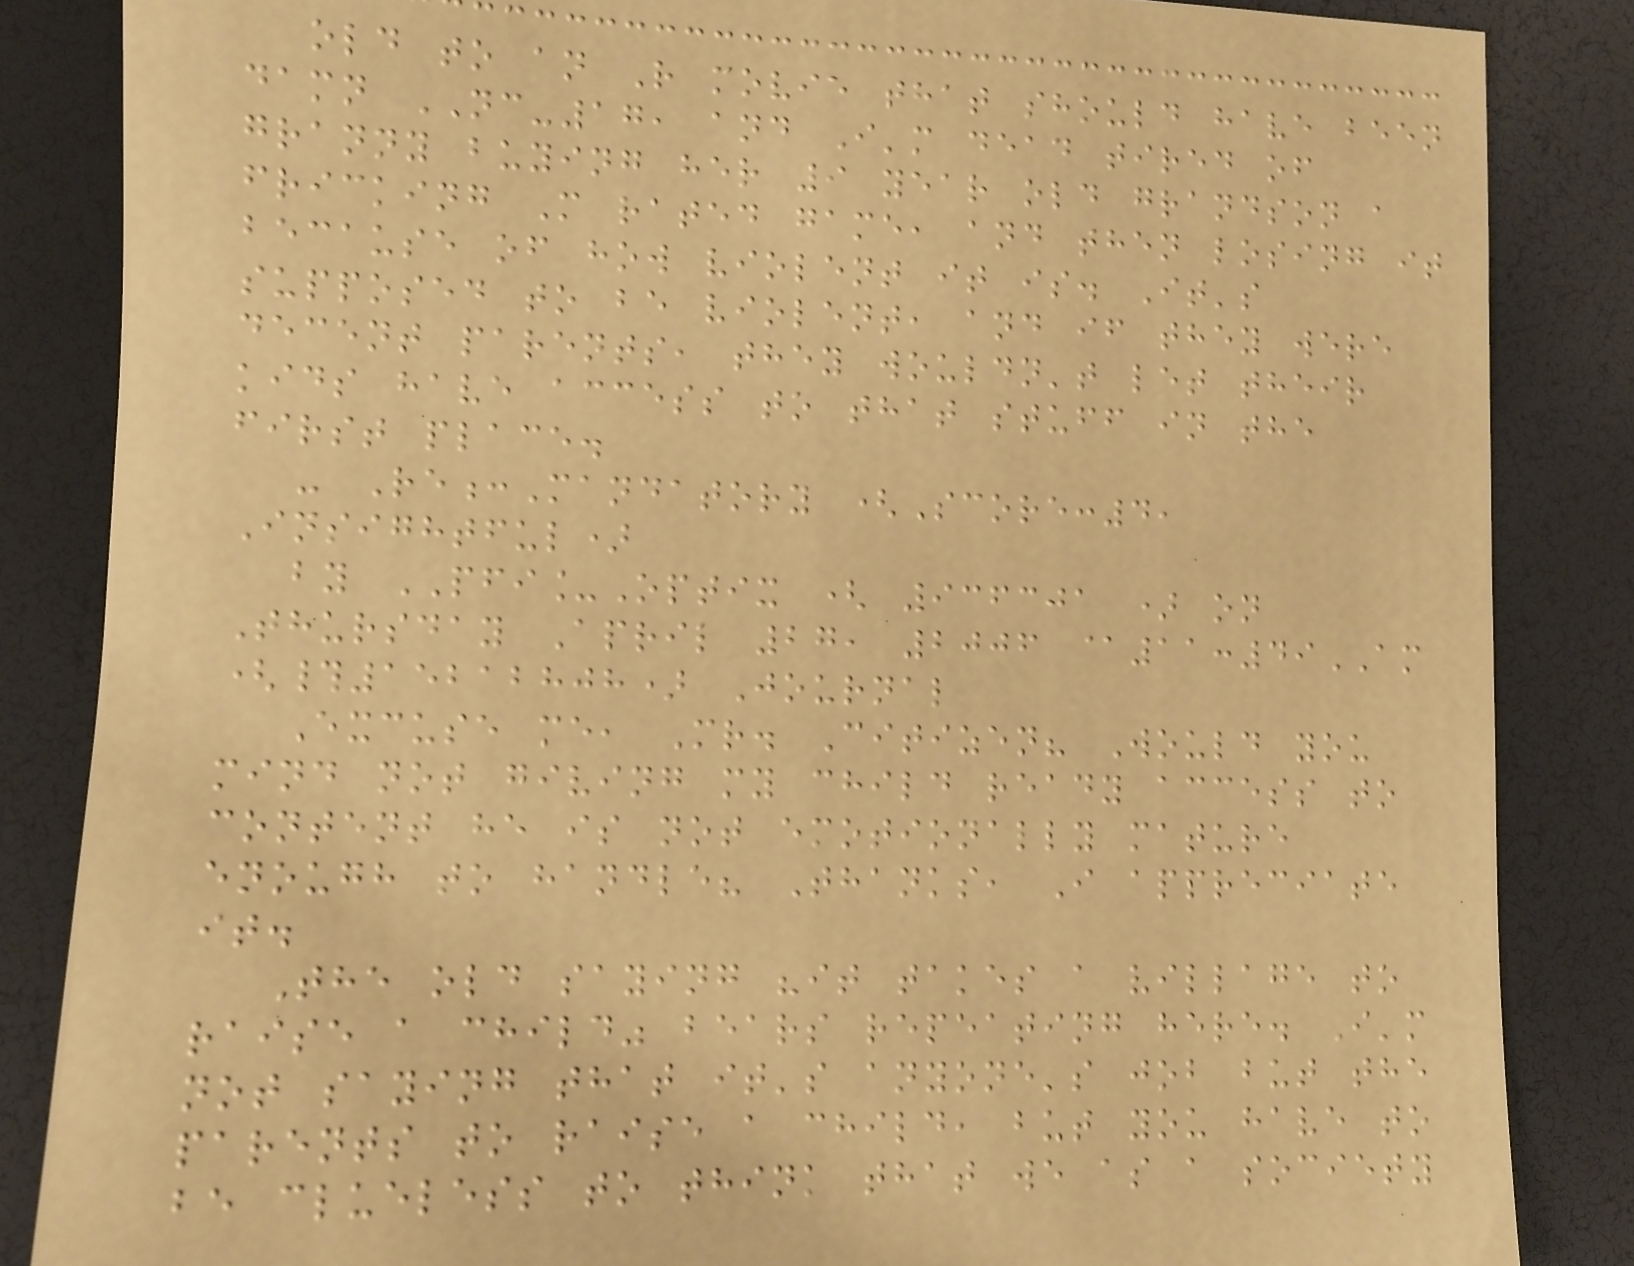old to an R movie that should have been
damn NC-17, and I'm dead tired of
granny buying her 9 year old grandson a
fricking M rated game, and then losing it
because of how violent it is. It's
supposed to be violent, and if they were
decent parents, they wouldn't let their
kids have access to that stuff in the
first place.
- Re:Mandatory (Score:4,
Insightful)
by PFI_Optix ( 936301 ) on
Thursday April 27, 2006 @11:49AM
(#15212808) Journal
Excuse me, Mr. Citizen? Would you
mind not giving my child ready access to
content he is not emotionally mature
enough to handle? Thanks, I appreciate
it.
The old saying "it takes a village to
raise a child" bears repeating here. I'm
not saying that it's anyone's job but the
parents to raise a child, but you have to
be clueless to think that we as a society
